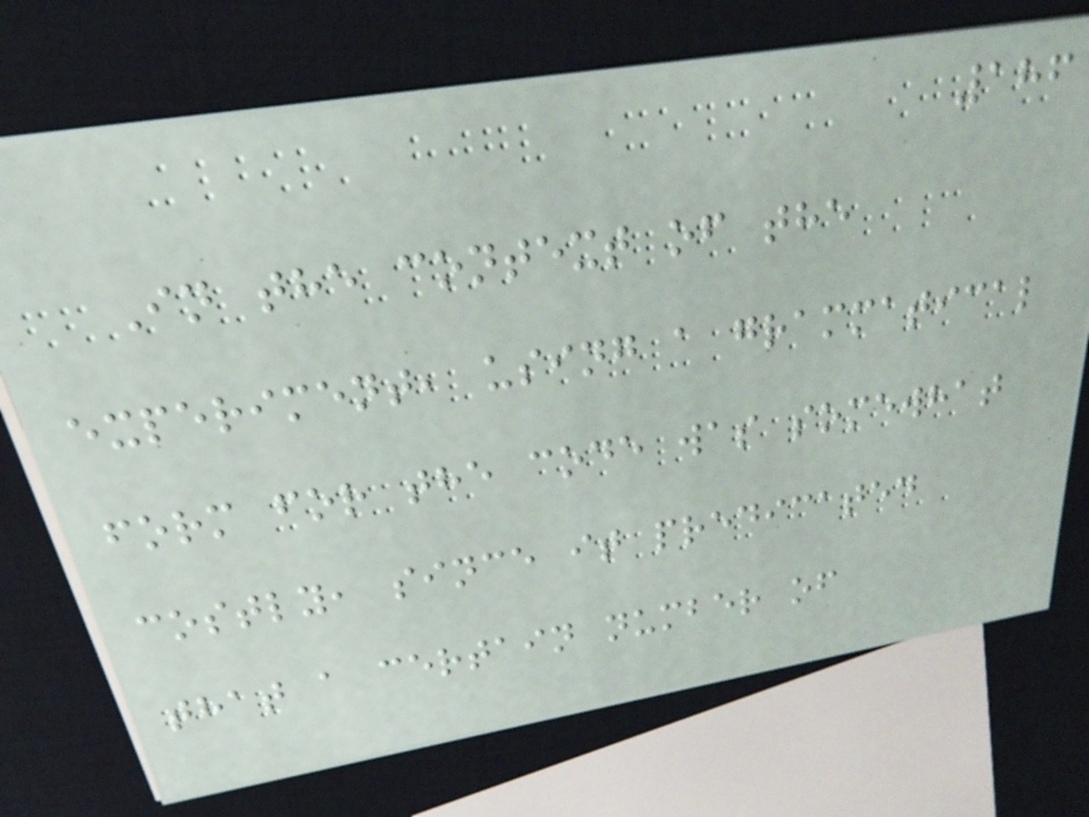186
In the context of the
experiment, using a grammatical
form for the code was somewhat
costly, since it predicated
that a certain number of
